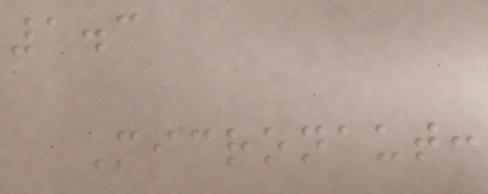1.3
Micronaut:
